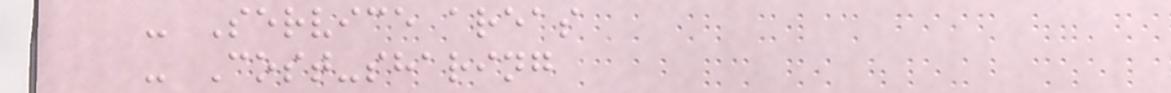- Service areas
- Cost-sharing
